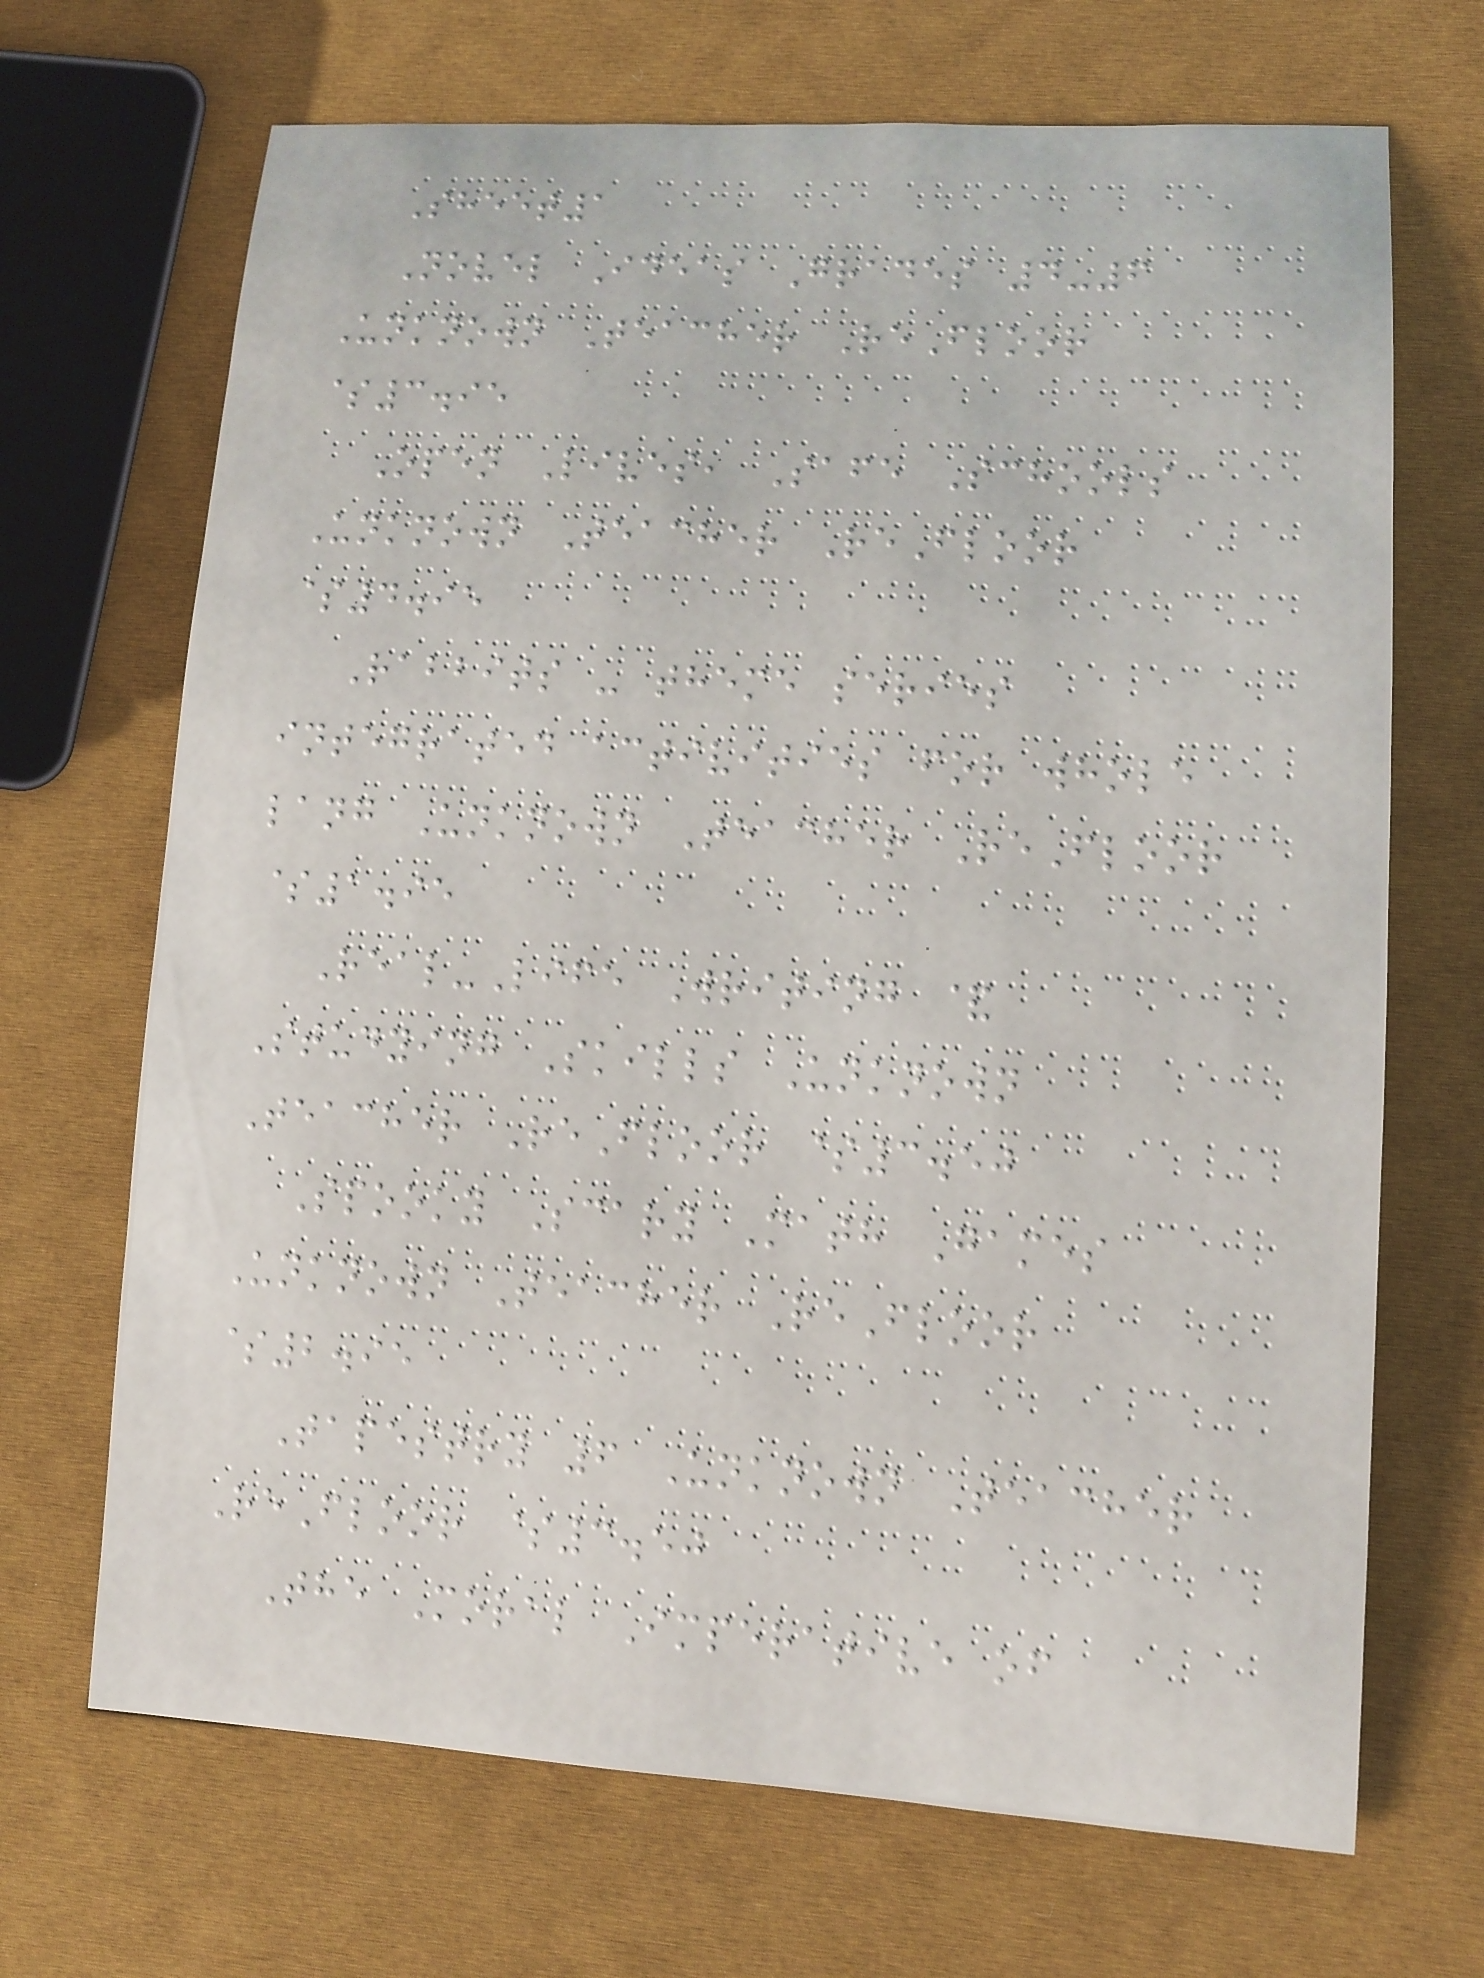Sheet1
Novel Ideas Grades 4-6
Unknown Teacher ReFloor
$3.95
Open Lives, Safe Schools
Unknown Teacher ReFloor
$4.95
Rabbits - theme series
integrated activities for whole
lang Unknown Teacher ReFloor
$1.95
Real-Life Writing &
Studying Skills Unknown
Teacher ReFloor $3.50
Spooky Scary Math Games
Unknown Teacher ReFloor
$2.95
Tapestry 6 Unknown Teacher
ReFloor $3.50
The Moral Imperative of
